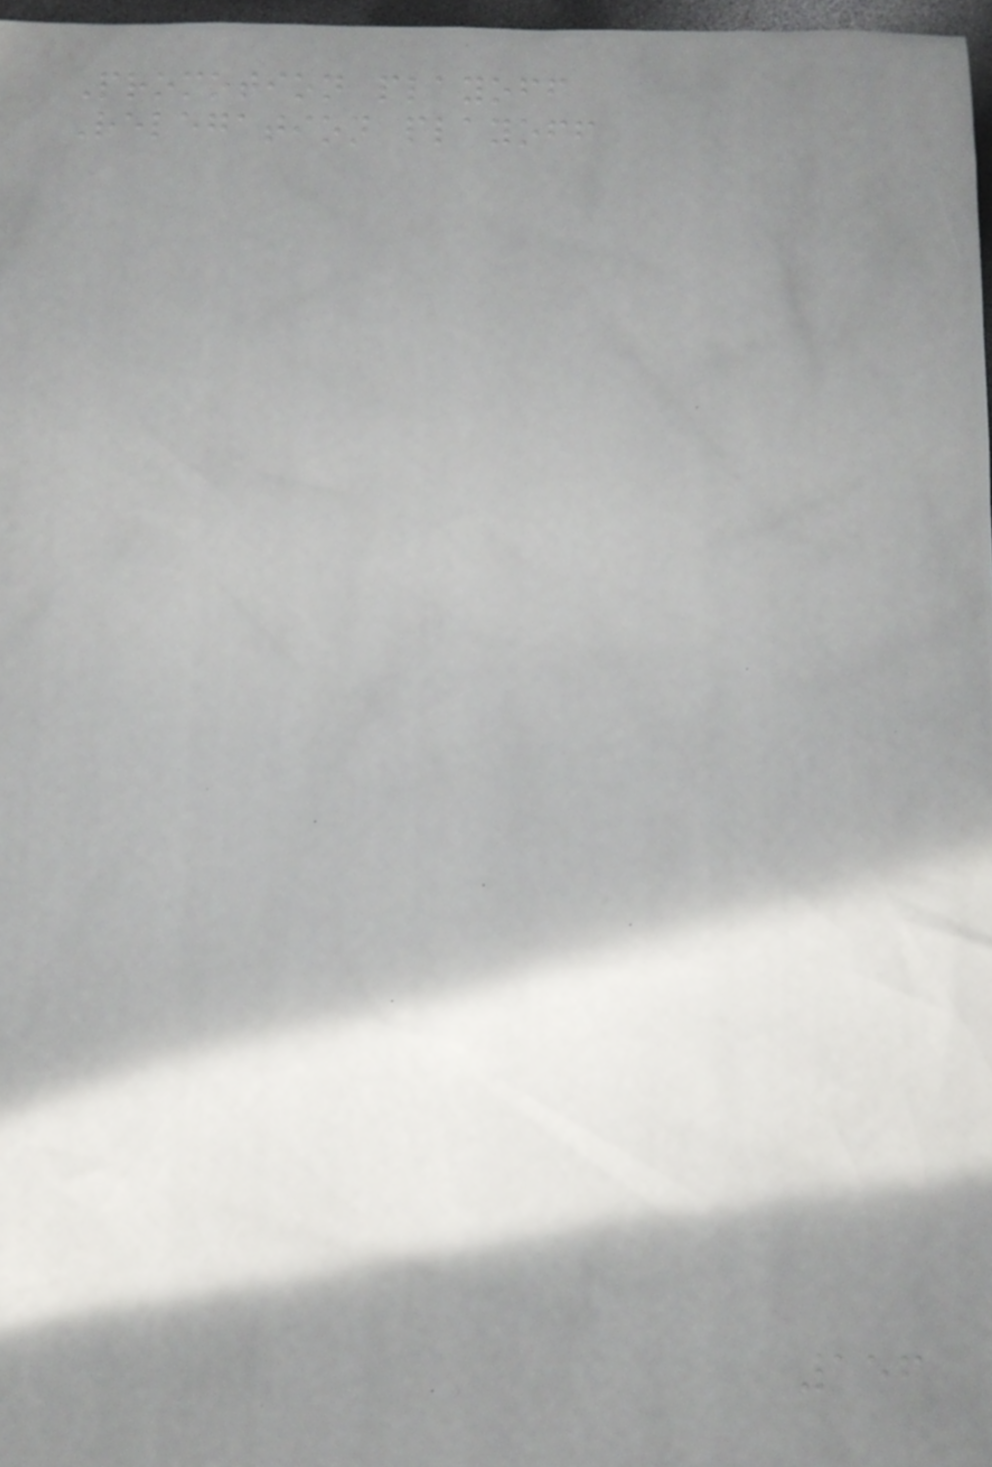Promotion playoff
Relegation playoff
156
